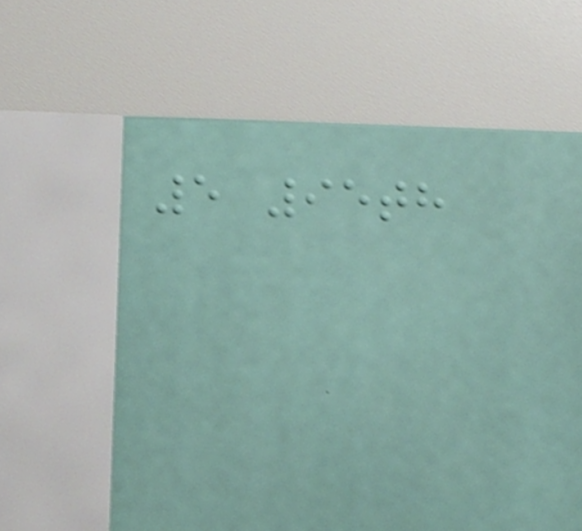5 95th
